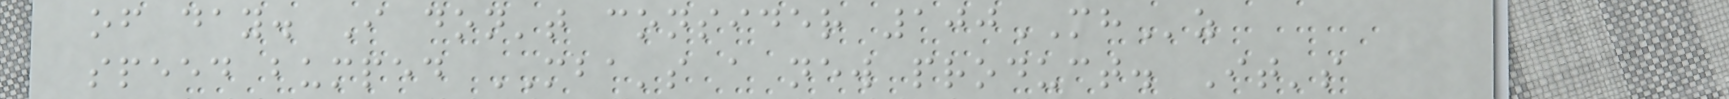of day. I don't consider 100MHz
speed bumped MBA's a new product. It's
